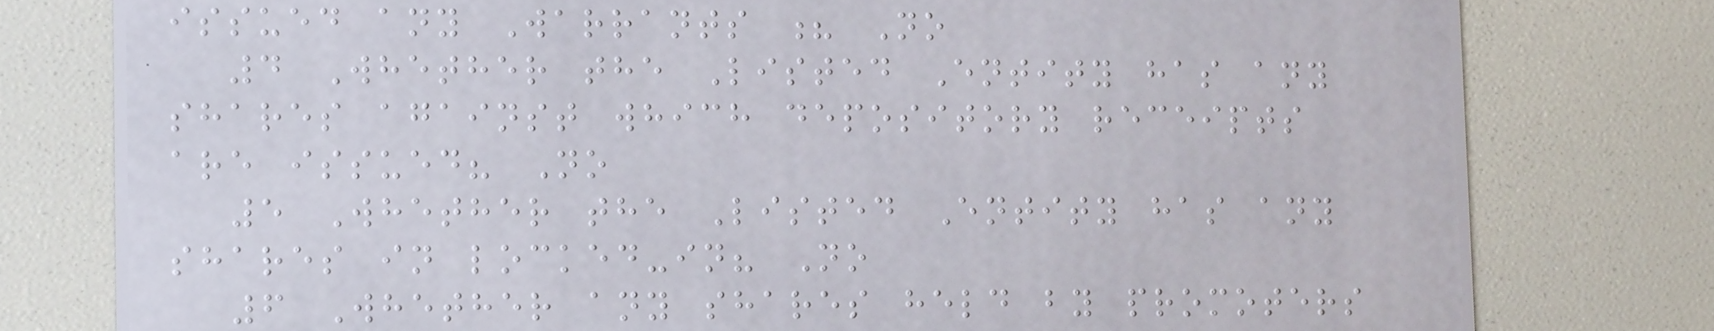issued any Warrants ? No
4 Whether the Listed Entity has any
shares against which depository receipts
are issued? No
5 Whether the Listed Entity has any
shares in locked-in? No
6 Whether any shares held by promoters
